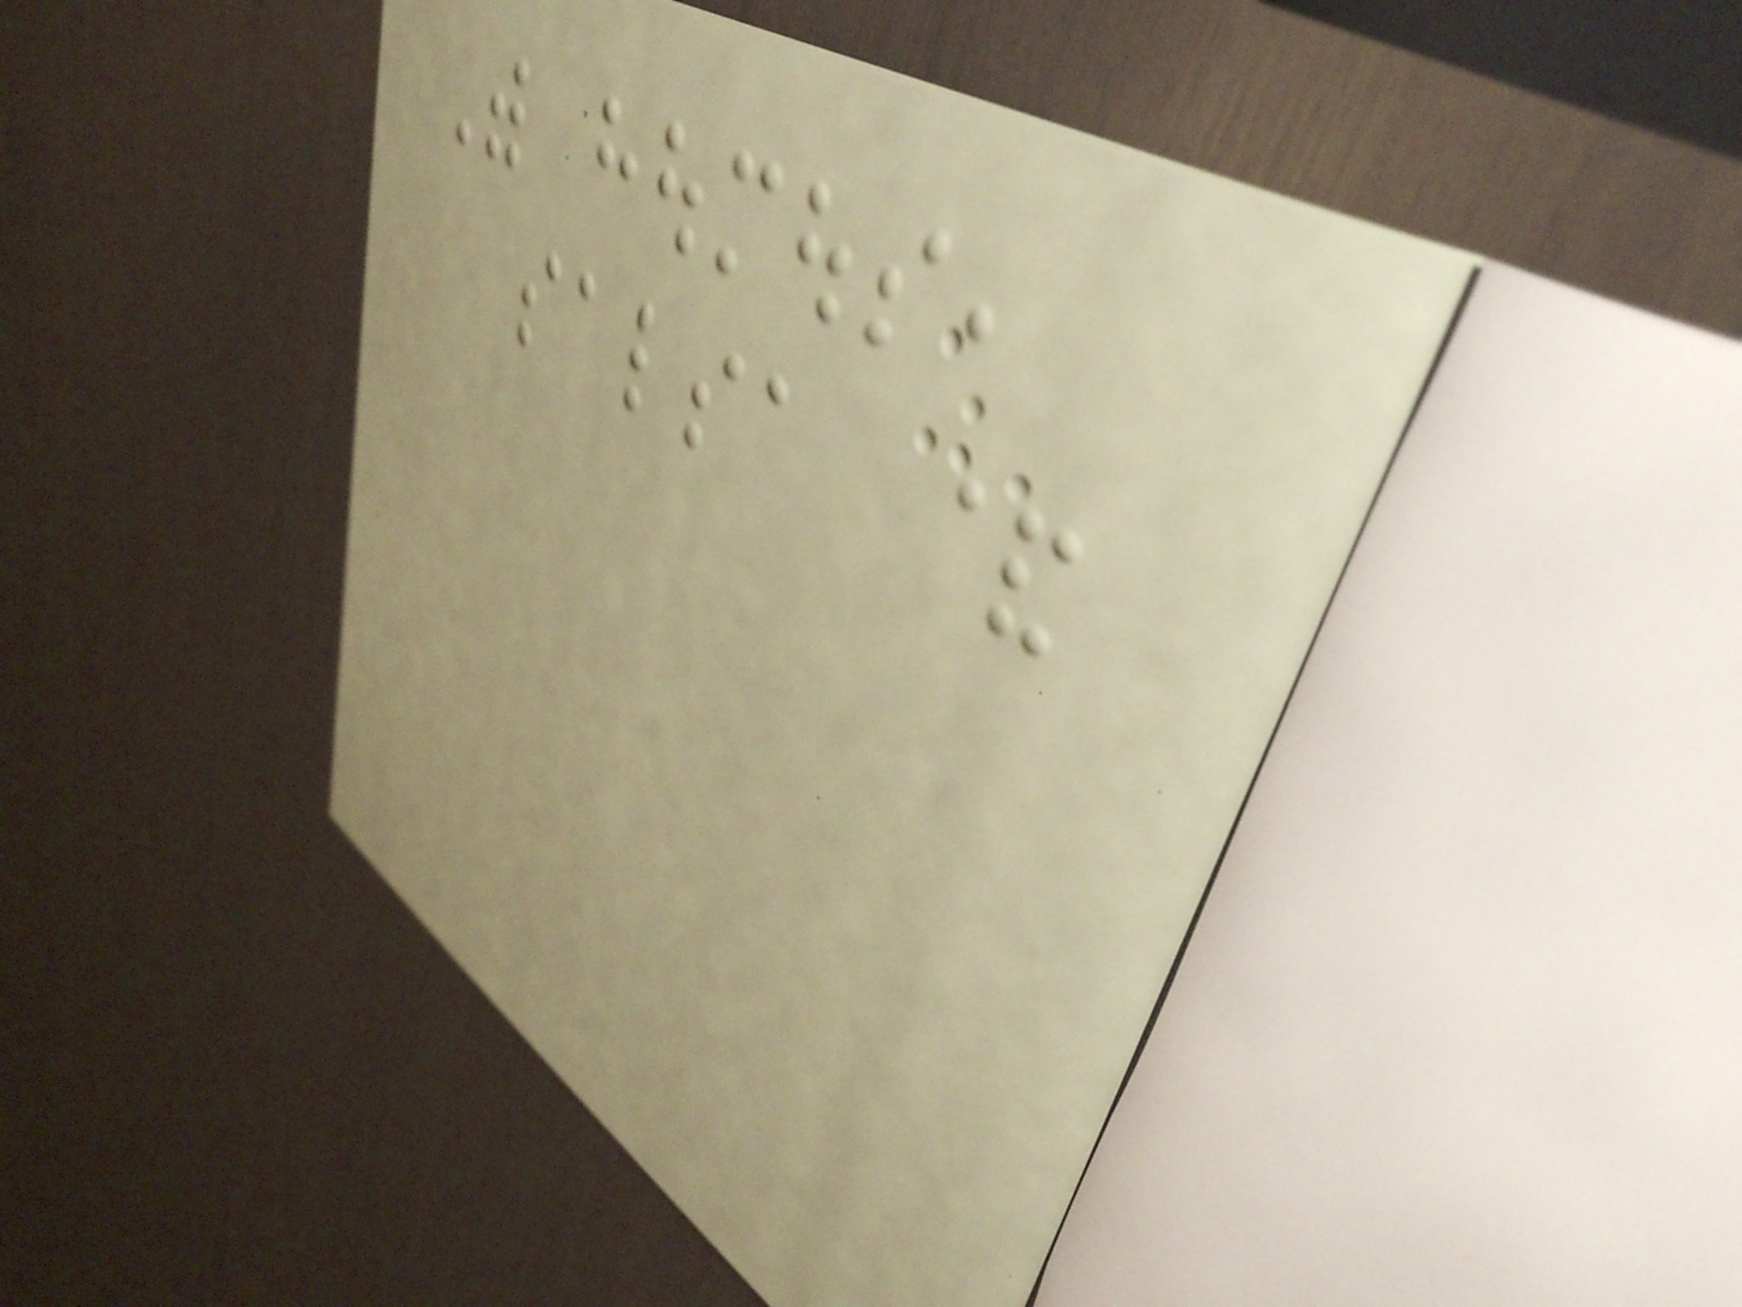With houmous,
salsa &
